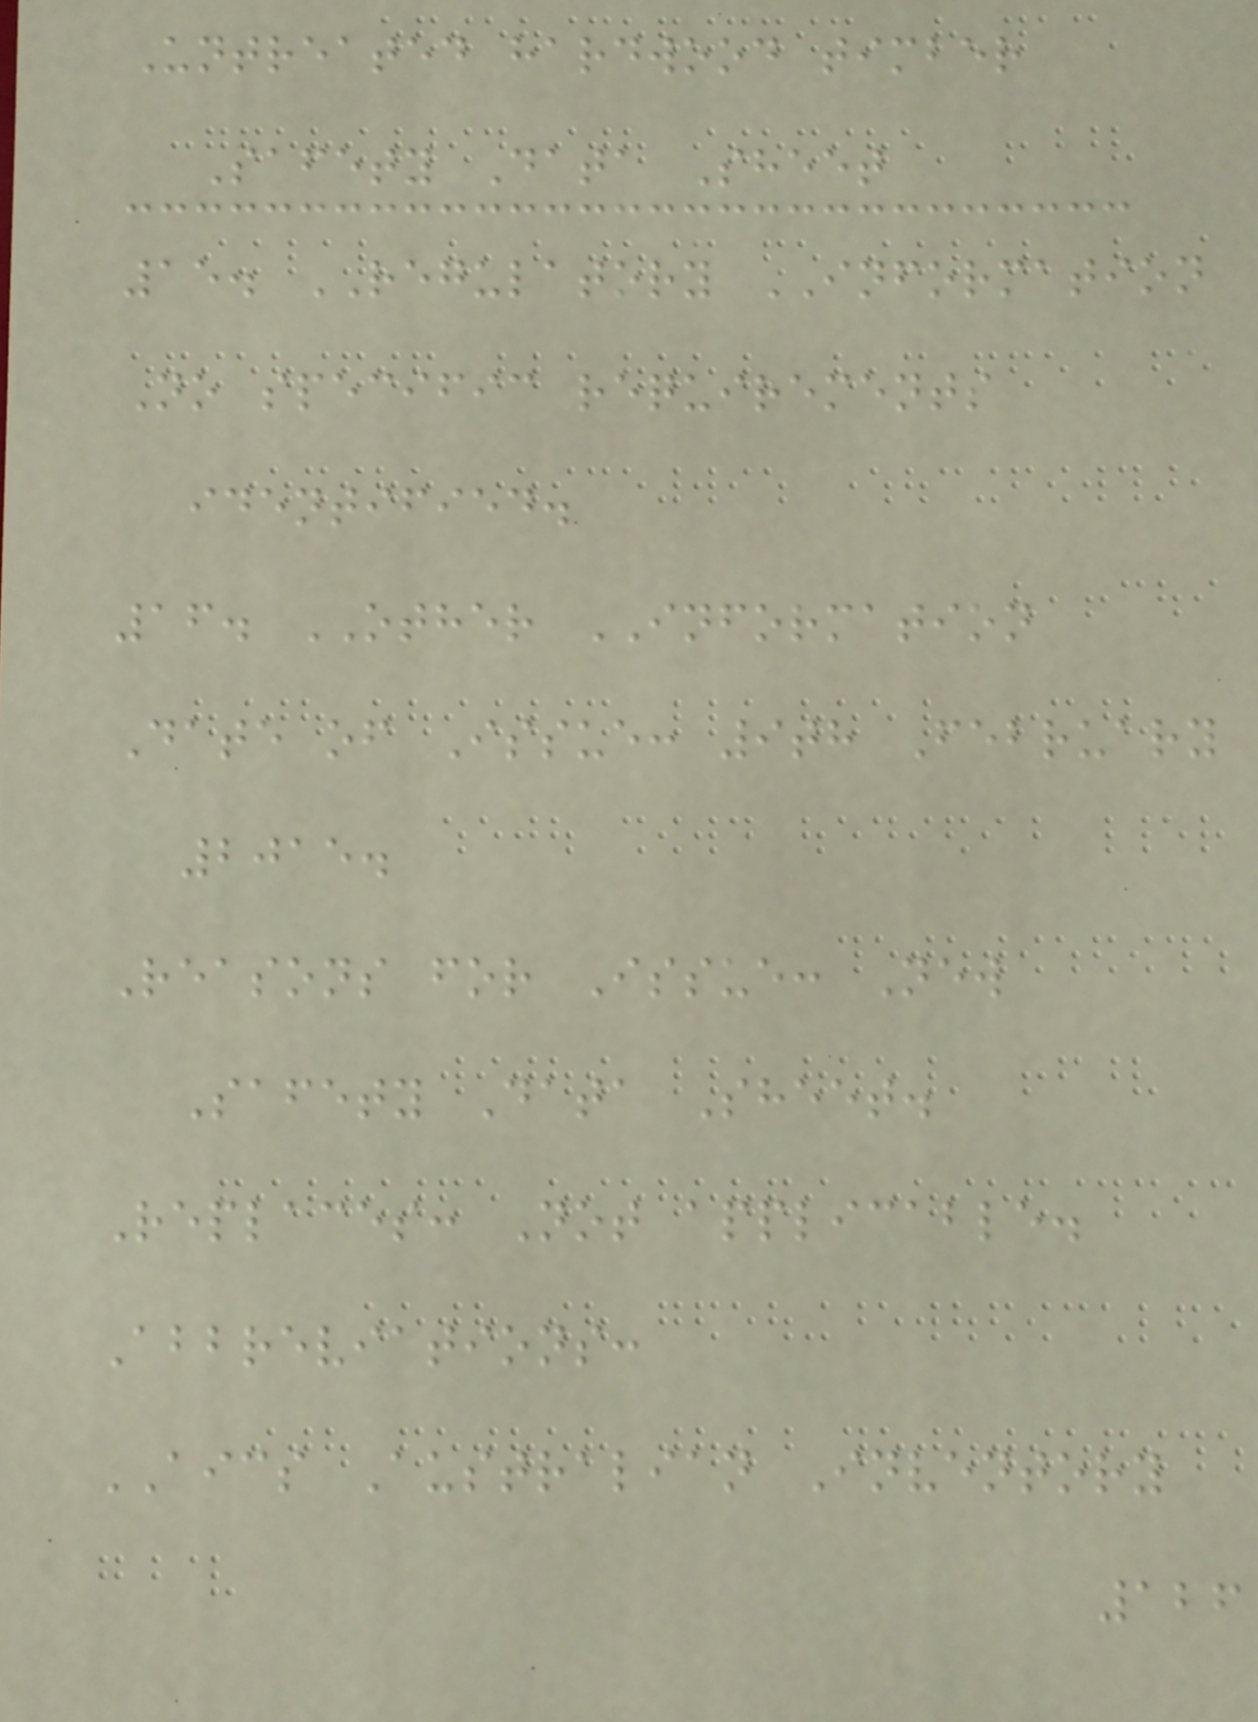Untreated hardwood timber
Safety Data Sheet
15. REGULATORY INFORMATION
No specific requirements
identified.
16. OTHER INFORMATION
Date of Issue: 9th February
2015.
Reasons for Issue: New
Safety Data Sheet.
Replaces: Not applicable.
Abbreviations:
AICS Australian Inventory
126
